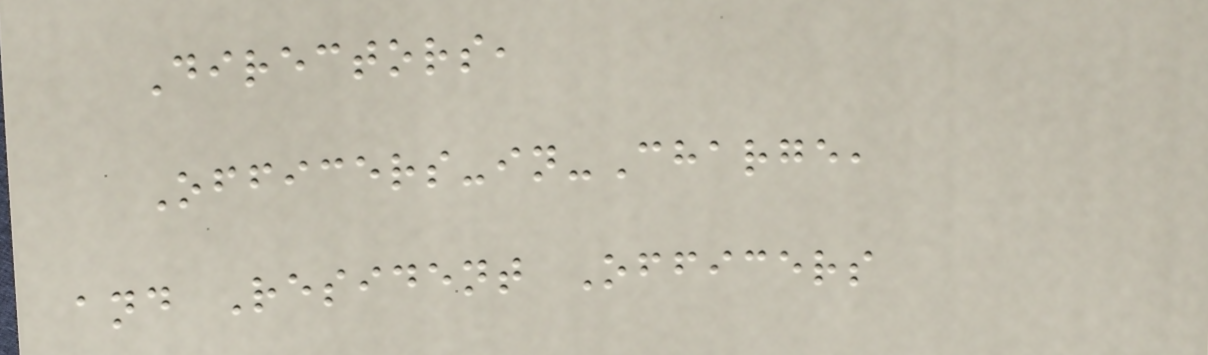Directors,
Officers-in-Charge,
and Resident Officers
